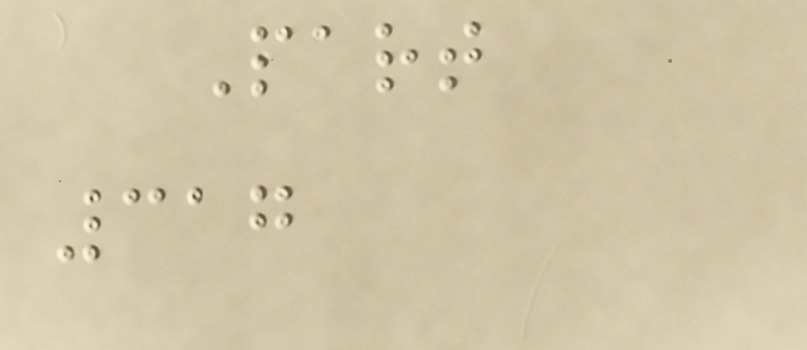Part
317
